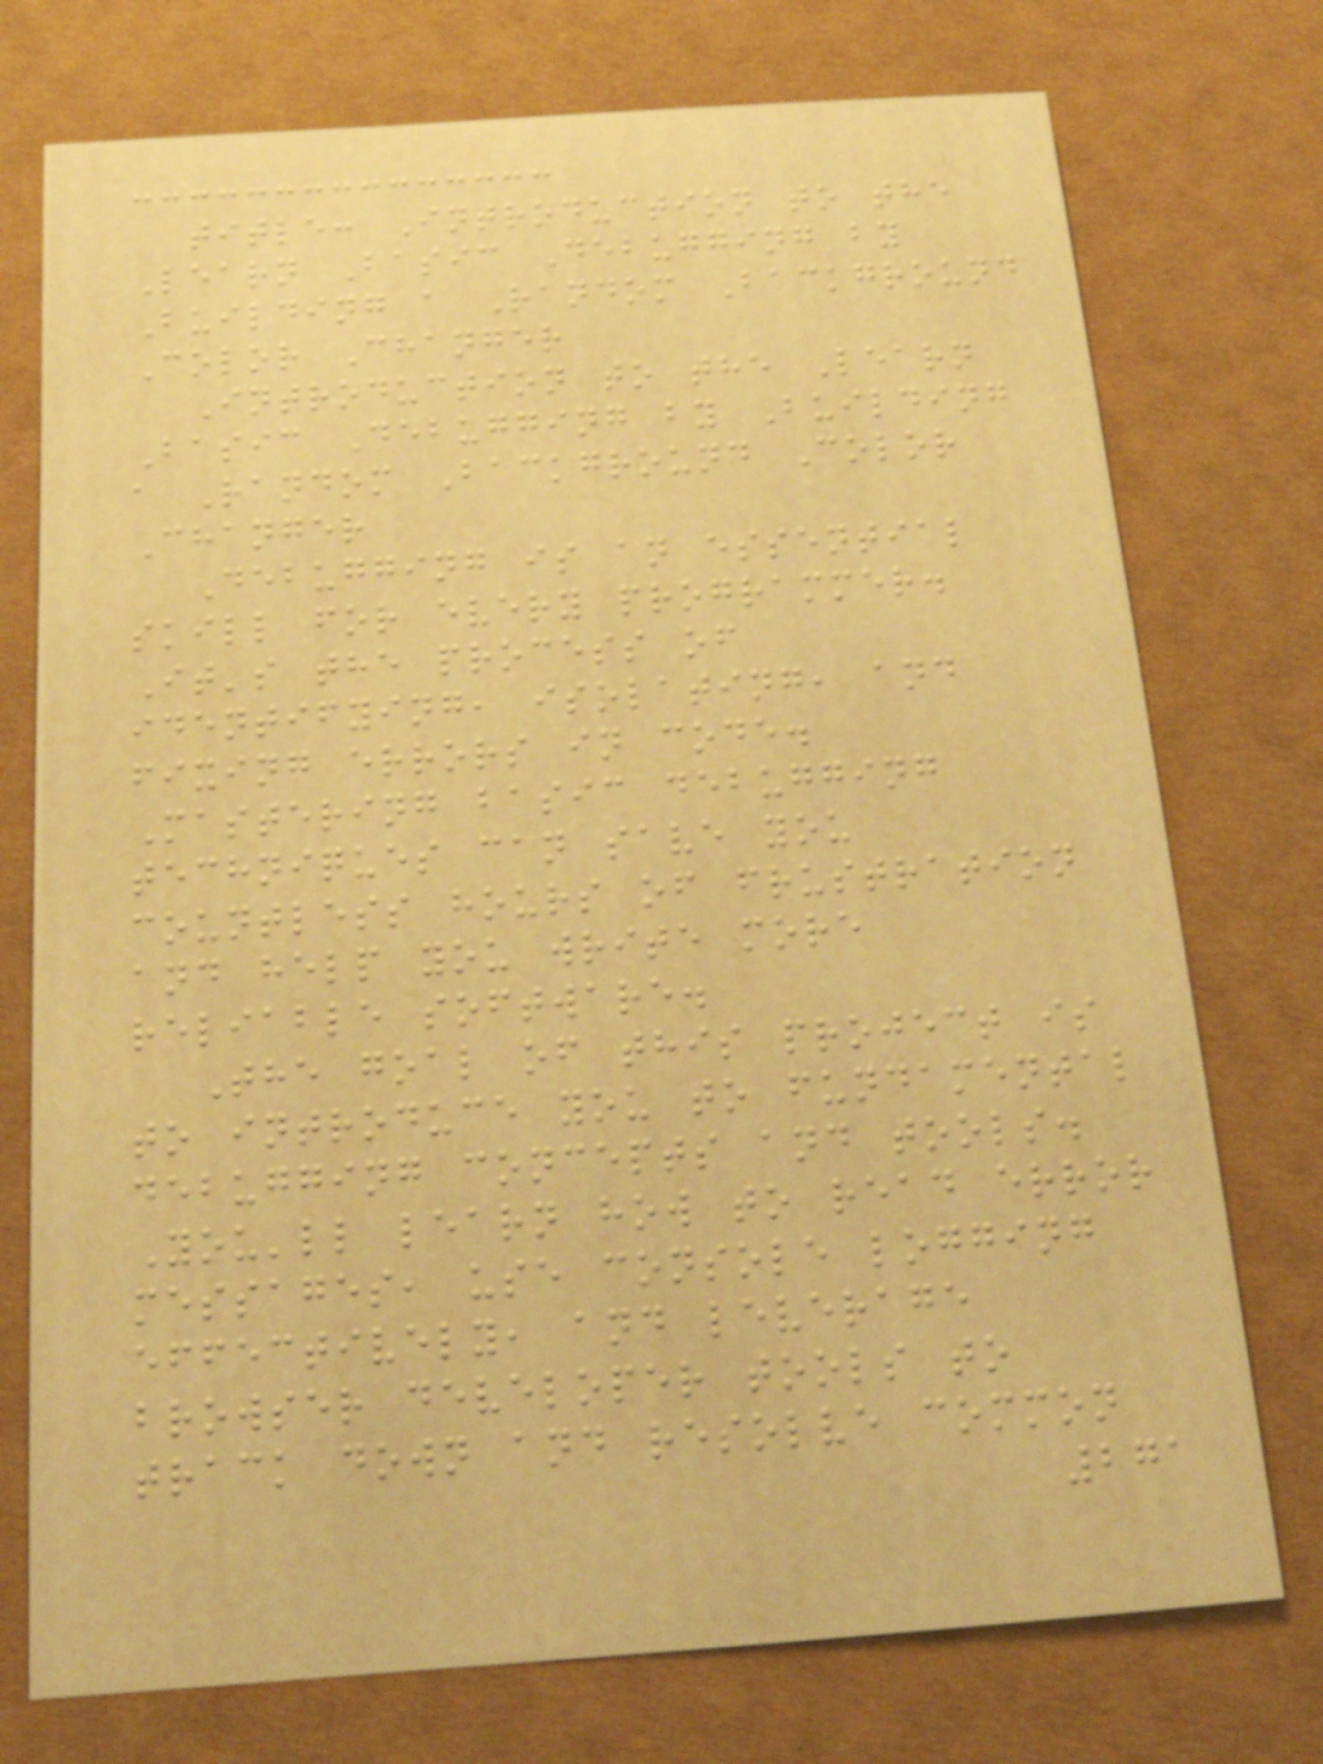title: Introduction to the
Learn Basic Debugging by
Building a Random Background
Color Changer
Introduction to the Learn
Basic Debugging by Building
a Random Background Color
Changer
Debugging is an essential
skill for every programmer.
It's the process of
identifying, isolating, and
fixing errors in code.
Mastering basic debugging
techniques can save you
countless hours of frustration
and help you write more
reliable software.
The goal of this project is
to introduce you to fundamental
debugging concepts and tools.
You'll learn how to read error
messages, use console logging
effectively, and leverage
browser developer tools to
track down and resolve common
271
